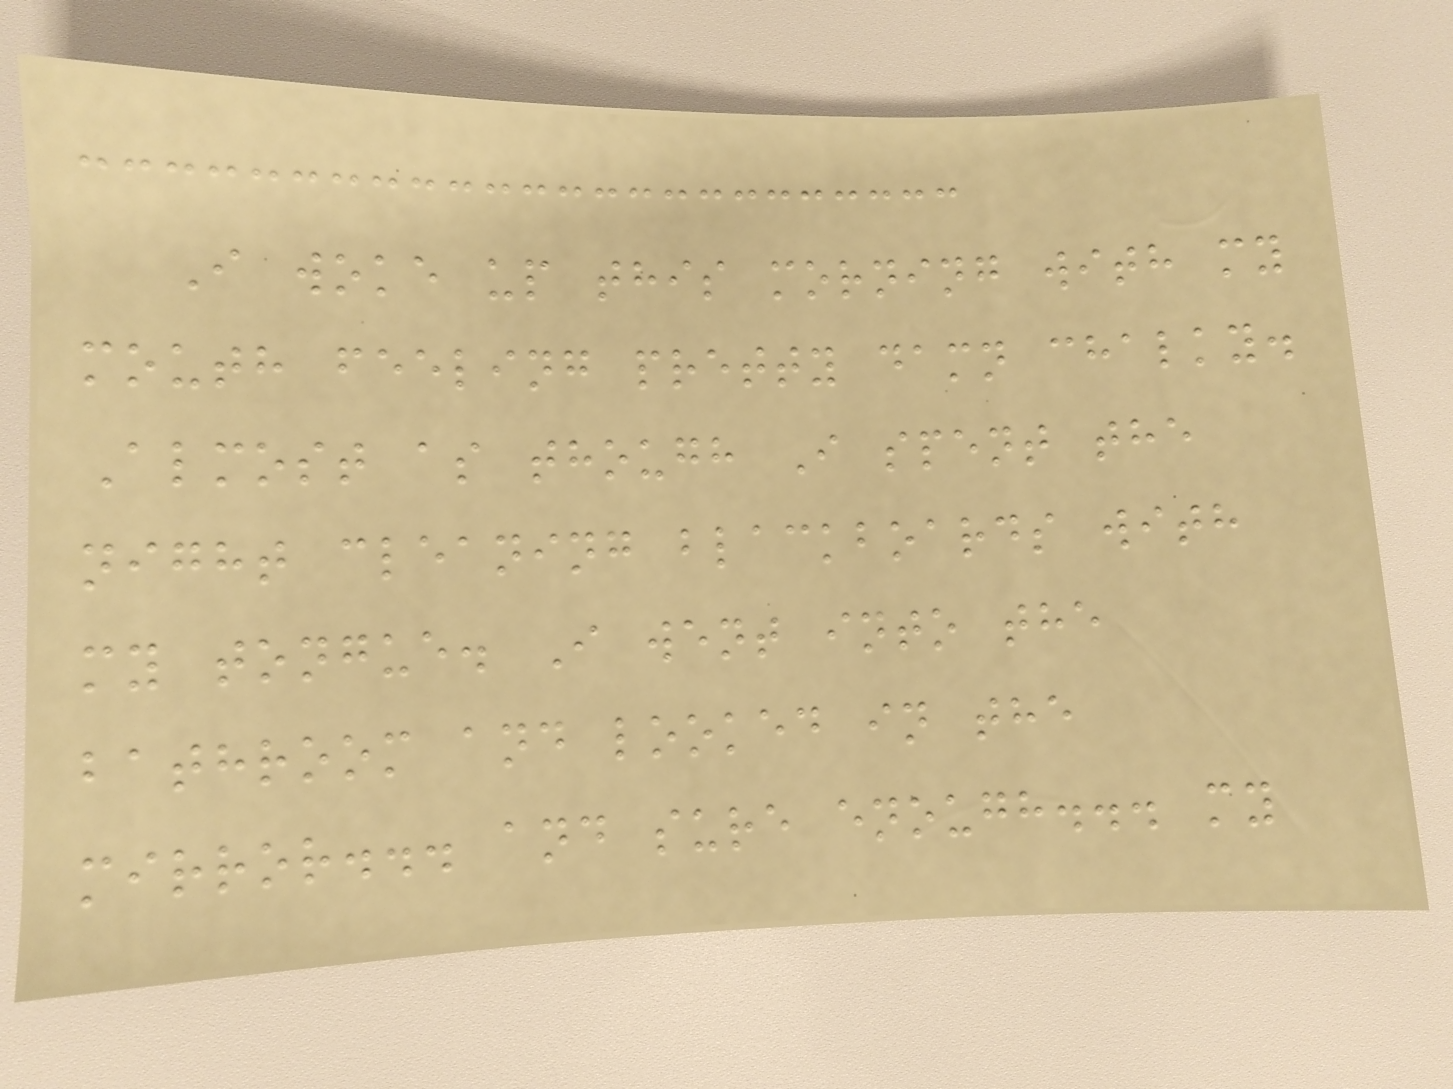I woke up this morning with my
mouth feeling pretty damn chalky.
Almost as though I spent the
night cleaning blackboards with
my tongue. I went into the
bathroom and looked in the
mirror... and sure enough... my
